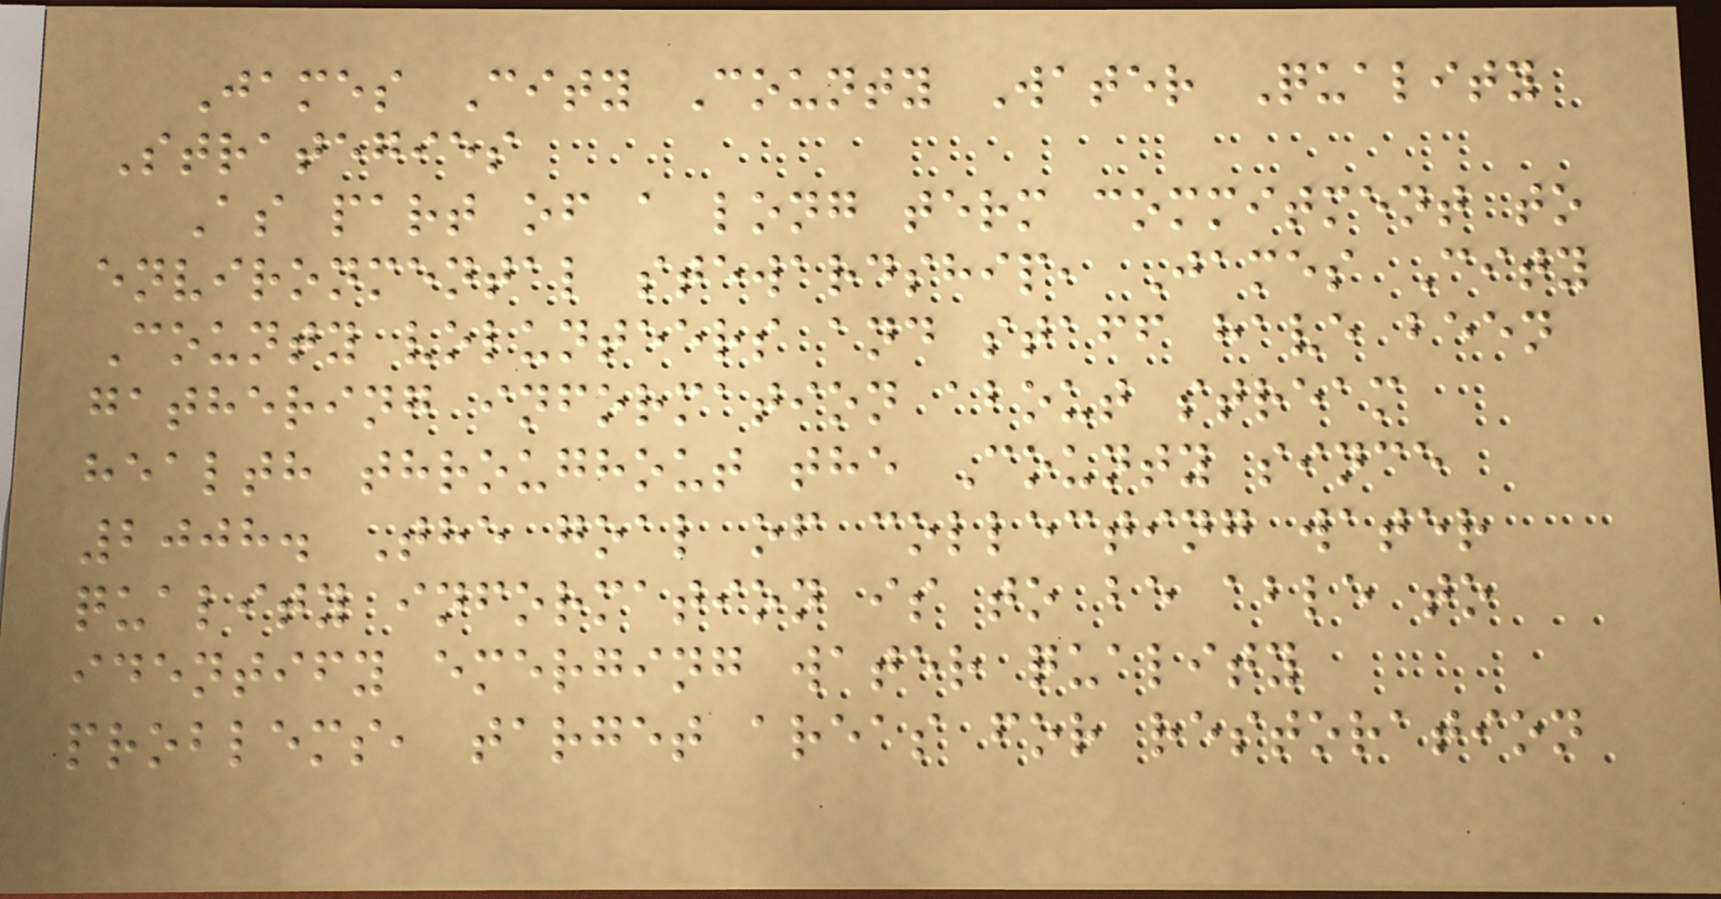James City County Water Quality
Strategies
As part of a long term commitment to
environmental stewardship, James City
County volunteers and staff have been
gathering information about stream
health throughout the County since
2008. The goal of collecting water
quality information is to be able to
identify emerging water quality
problems, target areas for restoration
